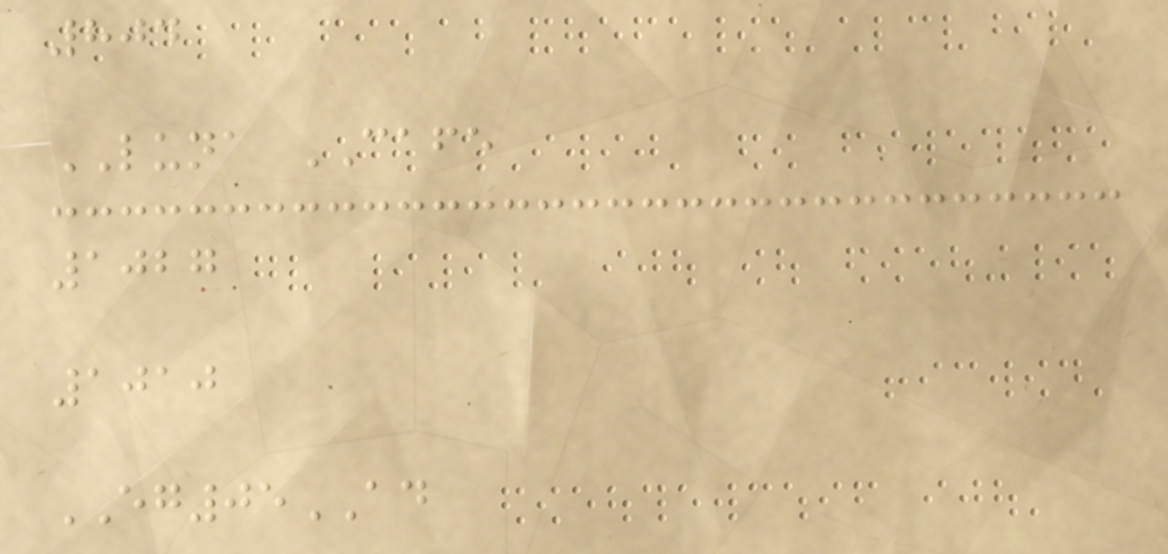804
LUNA CAFE
1027
1010
EG05AD
